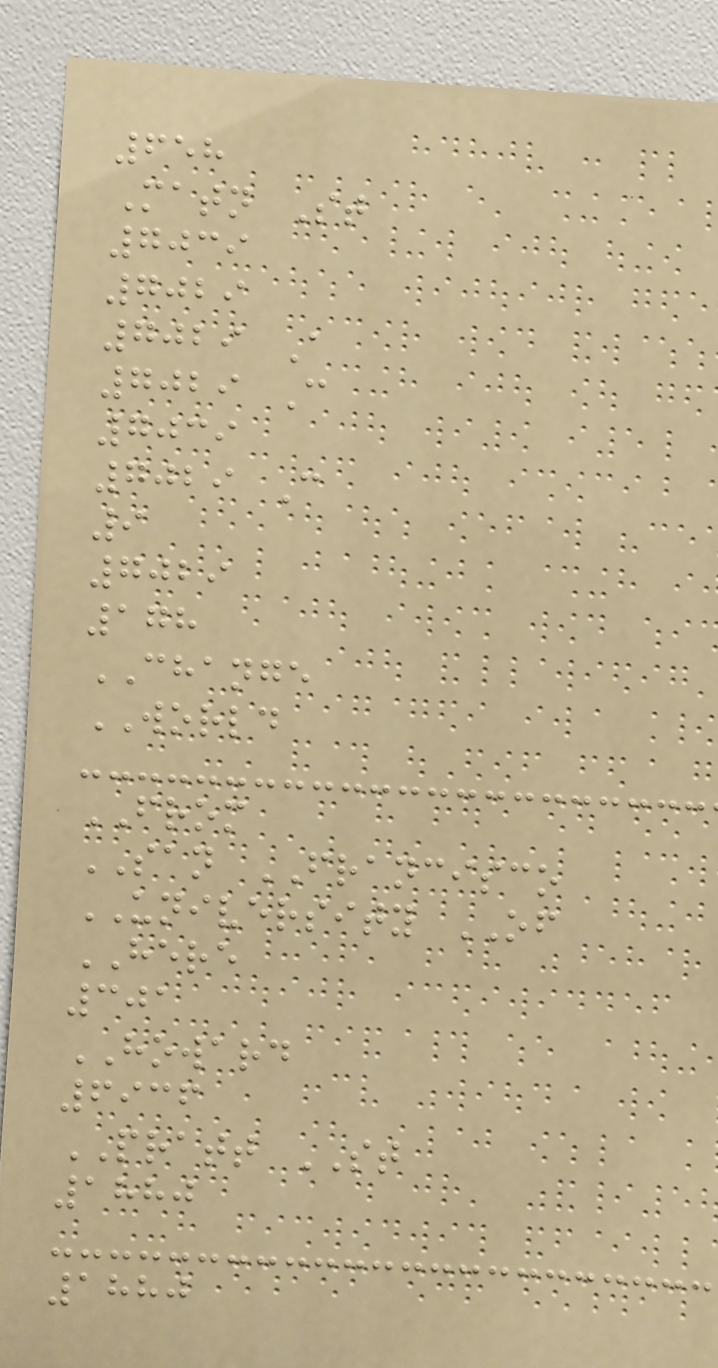658
Matn St
7039
7029
7029 A
7029 C
7039
7029 C
9
7029
178
CHANGE
WORLD
FROM
SAN FRANCISCO
UNIVERSITY OF
HERE
301
HOWARD
6936
PRATT ST
1880
1880
